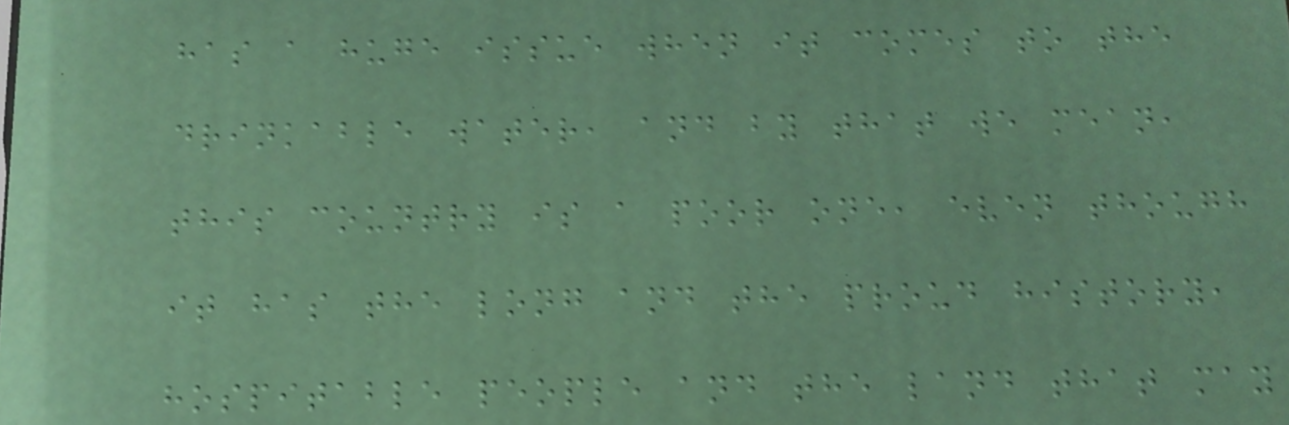has a huge issue when it comes to the
drinkable water, and by that we mean,
this country is a poor one, even though
it has the long and the proud history,
hospitable people and the land that may
